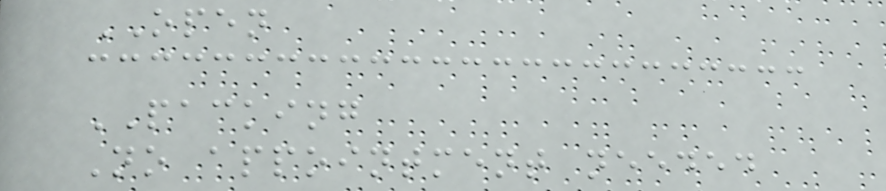OPEN
PACKING
No appointment needed
